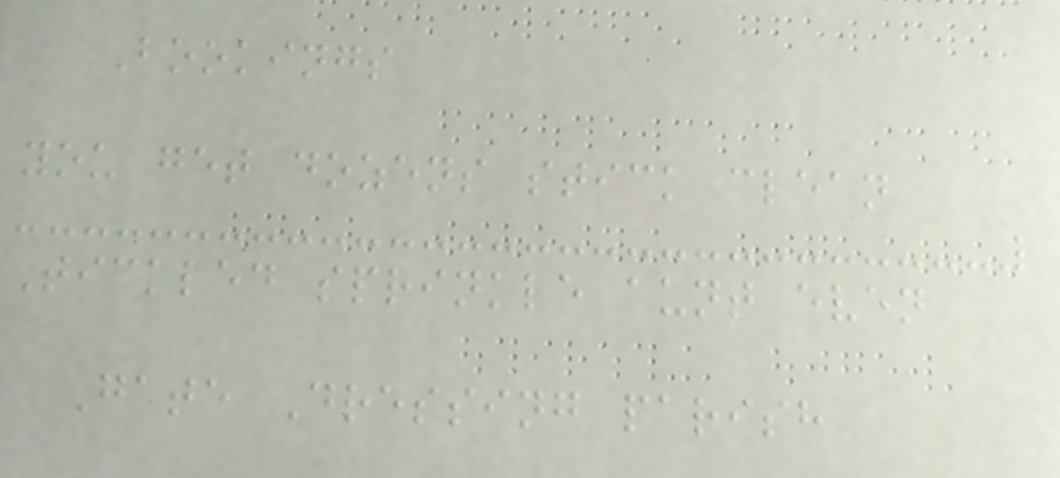Bookings
you get dozens stick clean
Tickled sprinkle aunt even
Gate Dressing parish
